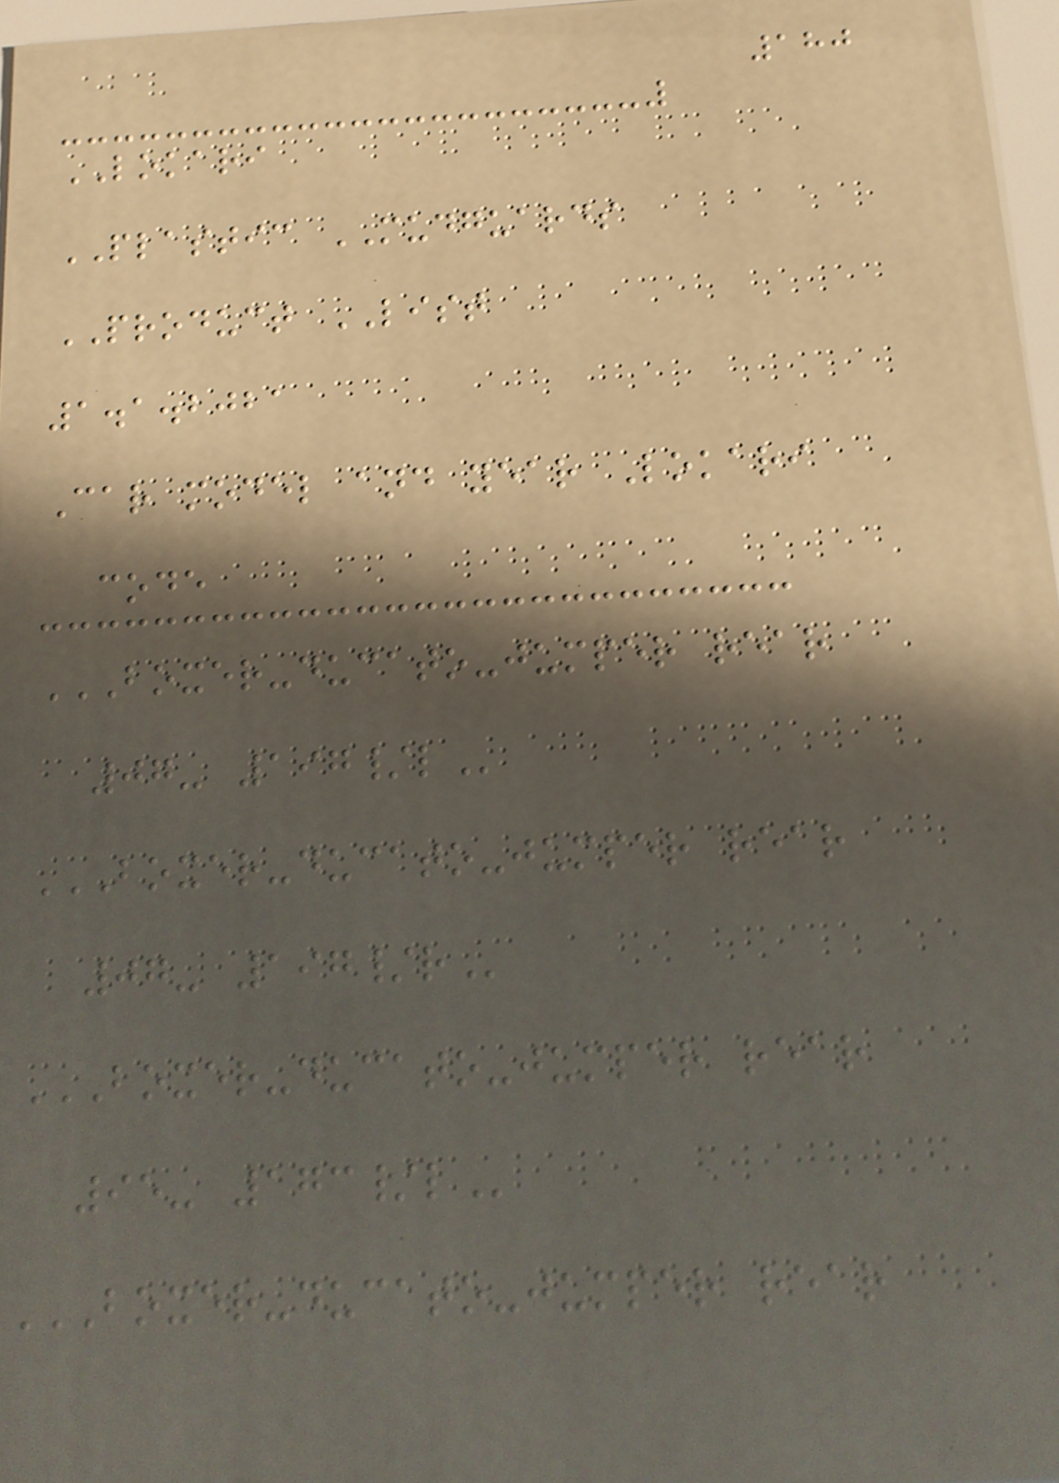180
LOKARI
PLASTIC MUDGUARDS
PRODUCT LIST
1.1.2021
Car model and year Lokari
code
BOXER-DUCATO-JUMPER REAR
07- 197/L
BOXER-DUCATO-JUMPER REAR
07- 197/R
BOXER-DUCATO-JUMPER REAR
95- 173/L
BOXER-DUCATO-JUMPER REAR
